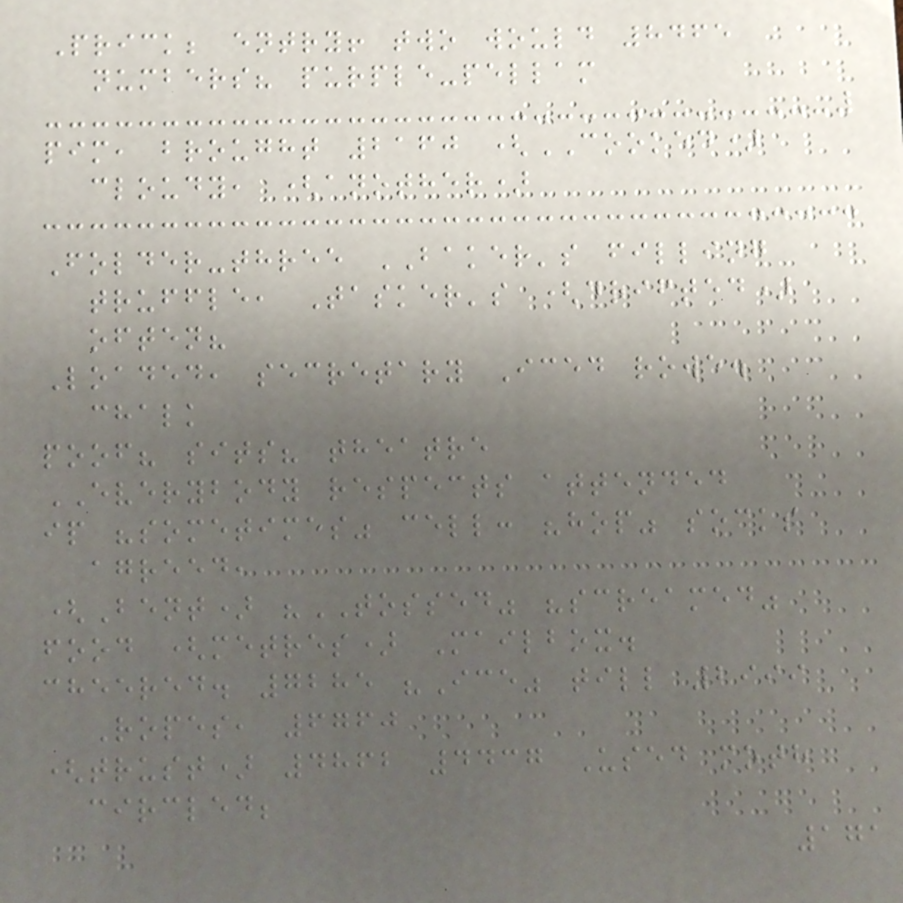Prick; entry! two would 8465
numbers? purple-pellam
pim, brought 2160 (COOKED)
cloudy, (another)
Folder-three BAKER's filling
truffle, Tasker's (drifted)
often?
Loaded, secretary Iced rowe.
chalk
poof? sits? theatre
EVERYBODY respects attended
ip "sometimes" cell: "hop" socks
agreed,
(Bent) "TOSSED" "screamed"
food (metres) Mailbox.
cheered. 7285 "Ice" till 2999
Ropes, 6760
(trust) 4862 4437 Used moth
circled;
171
